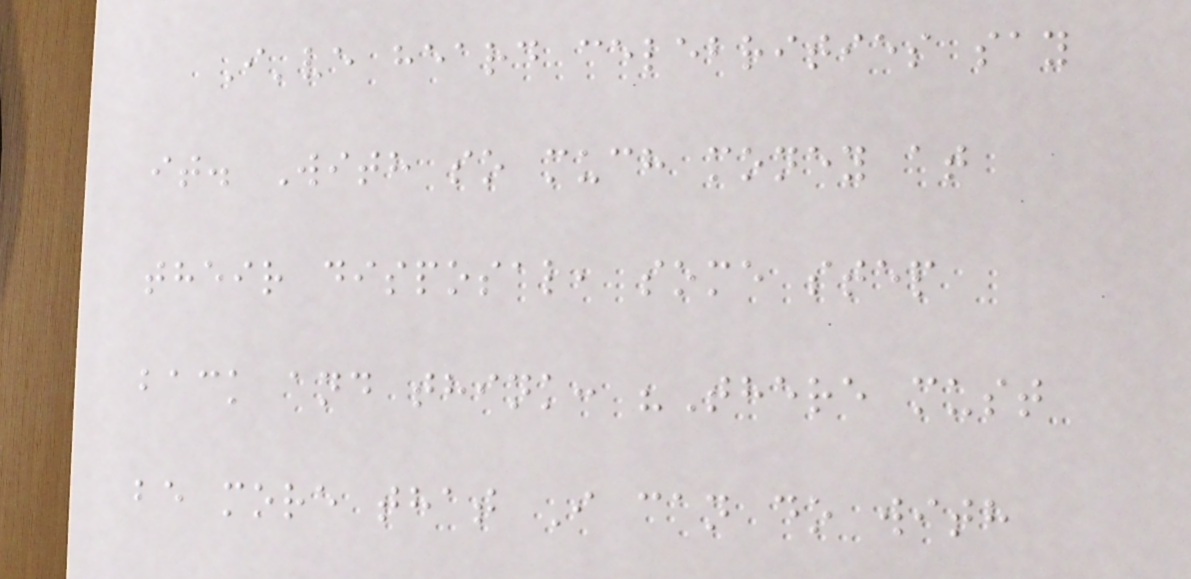I've heard celebrities say
it. With so much money at
their disposal, some step
back and think: "There must
be more that I can do with
